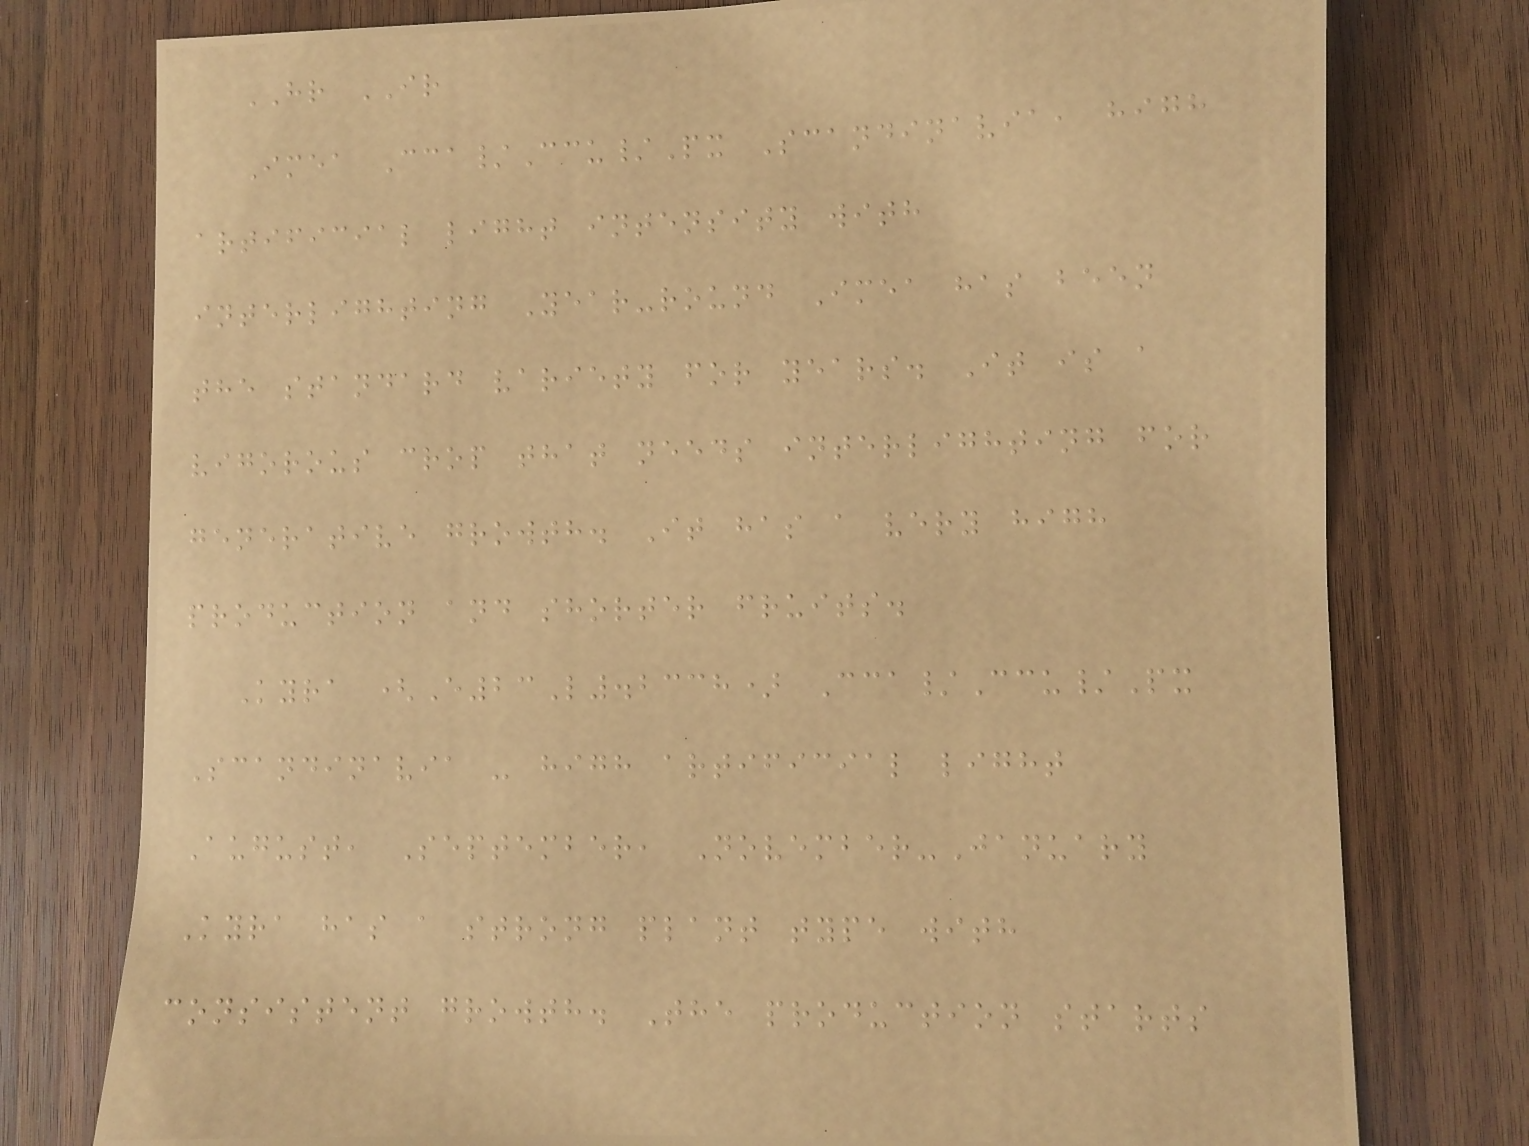HR IR
Imea Cca/Ccu/Px Scandinavia, high
artificial light intensity with
interlighting Year-round Imea has been
the standard variety for years. It is a
vigorous crop that needs interlighting for
generative growth. It has a very high
production and shorter fruits.
Kyra (E23L.2338) Cca/Ccu/Px
Scandinavia - high artificial light
August, September, November-January
Kyra has a strong plant type with
consistent growth. The production starts
